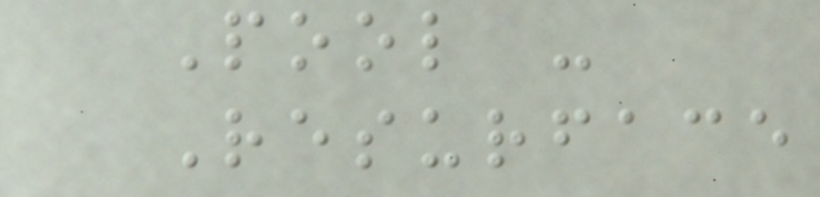Pool -
Resurface
